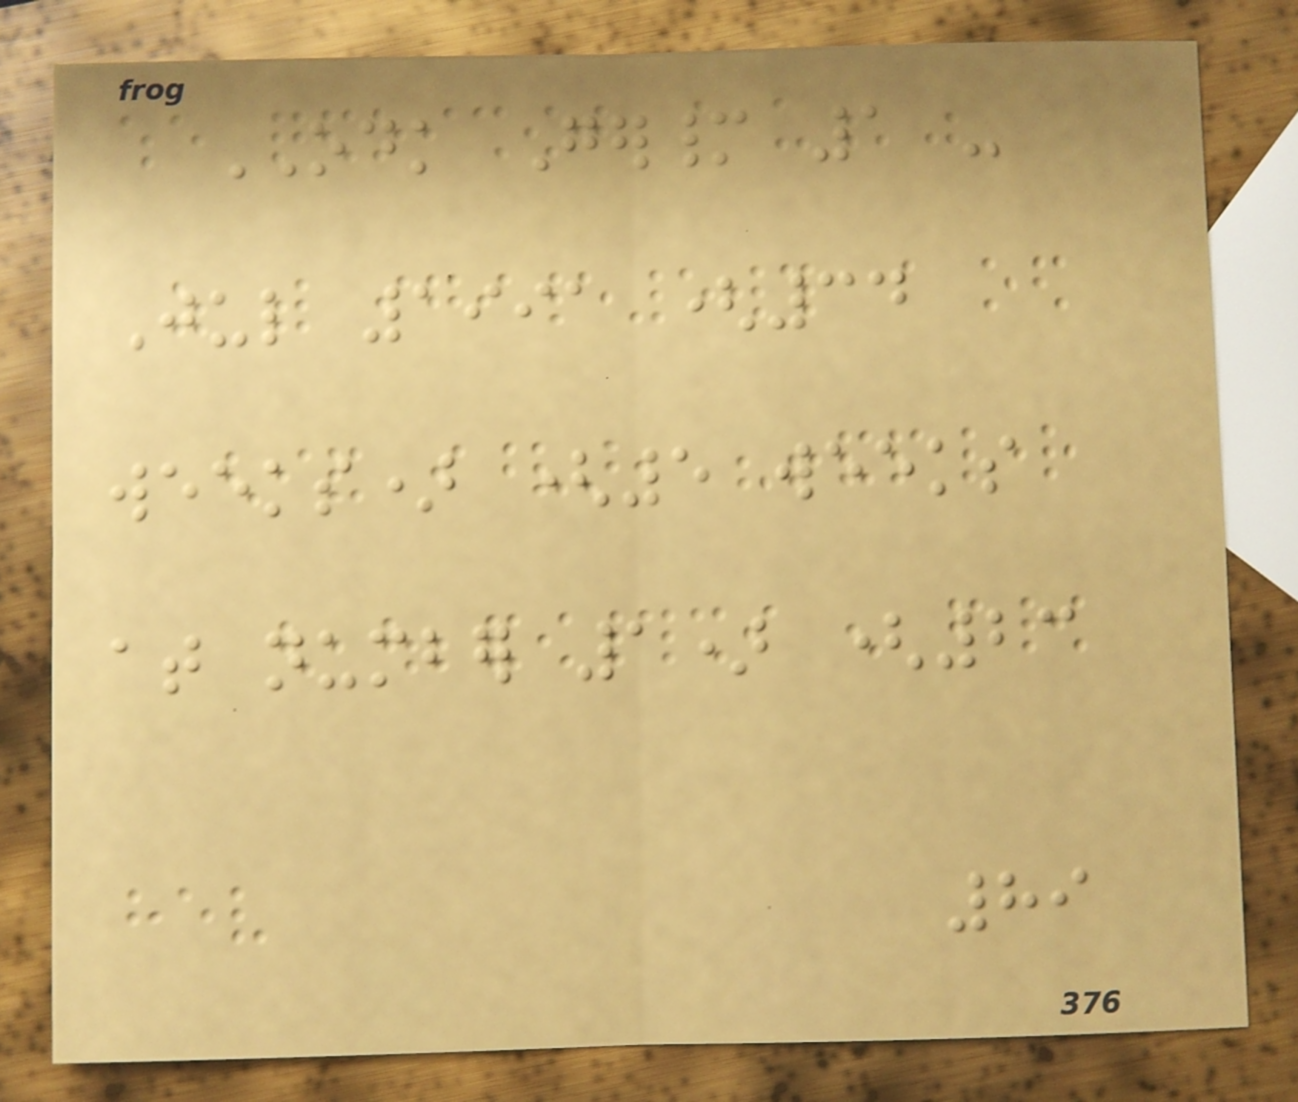ODK Germany 1 -
Jul 1991 (34
weeks) (5 weeks
at number 1) (23
89
